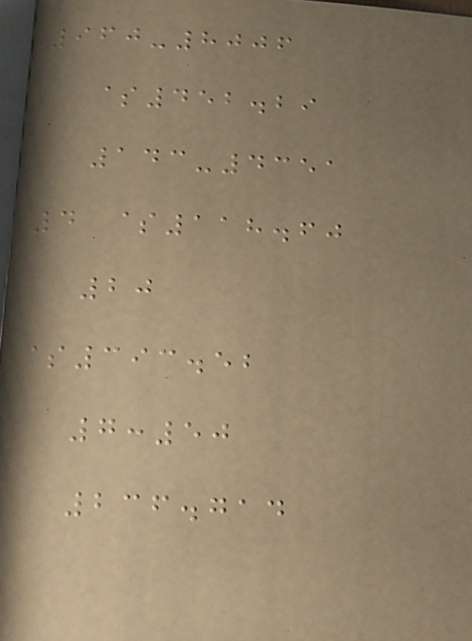960-8006
$452.29
143-4351
4 $118.60
20
$393.52
7:50
236.714
